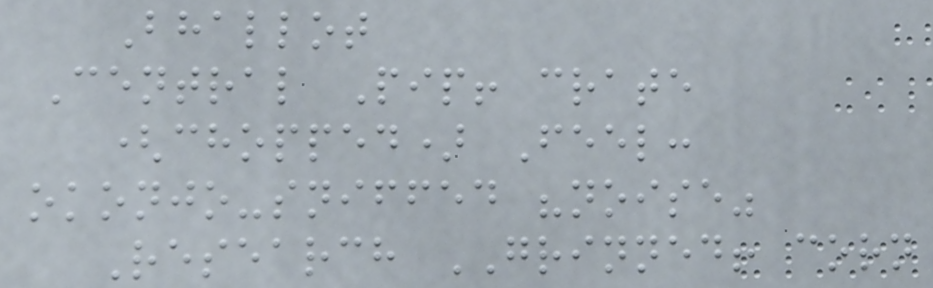Bhallot
Central Pip! crate
(chopped) Feel:
okonjo-sniffed "noise"
Research GRINNED! corn
